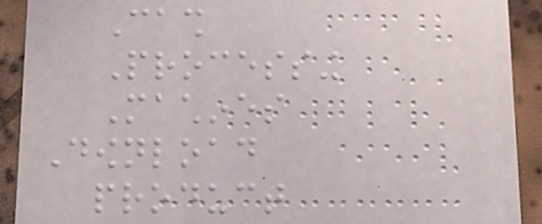Cash
Processing
Machines
Download
product
